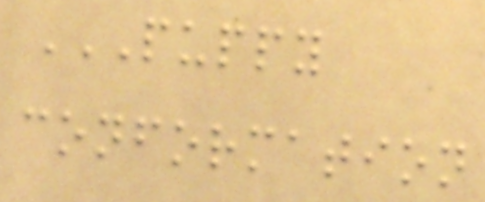PUPPY
CONFORMATION
